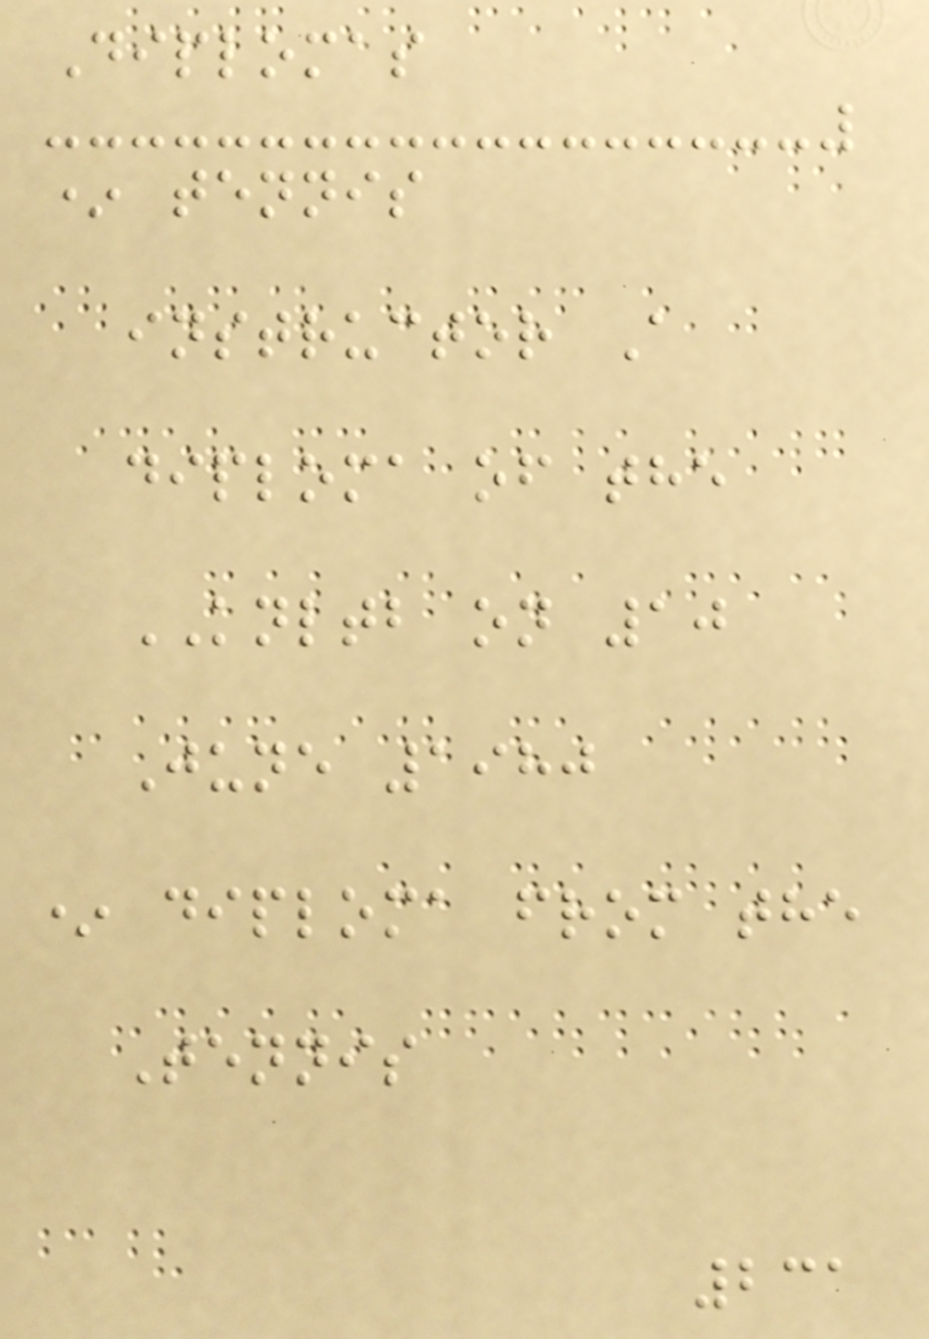Diplomas
* tennis
instructor A
diploma of the
KNLTB on 10
June 1980
* diploma from the
Tennis
231
